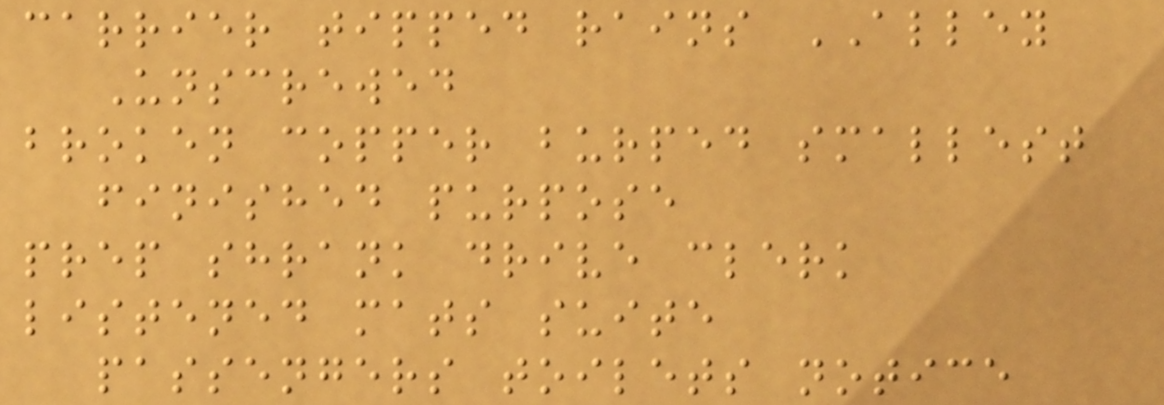carrier tipped rains ALLEY
Unscrewed
broken copper burped smallest
finished purpose
prep shrank drive clerk
listened mats suite
passengers toilets notice
